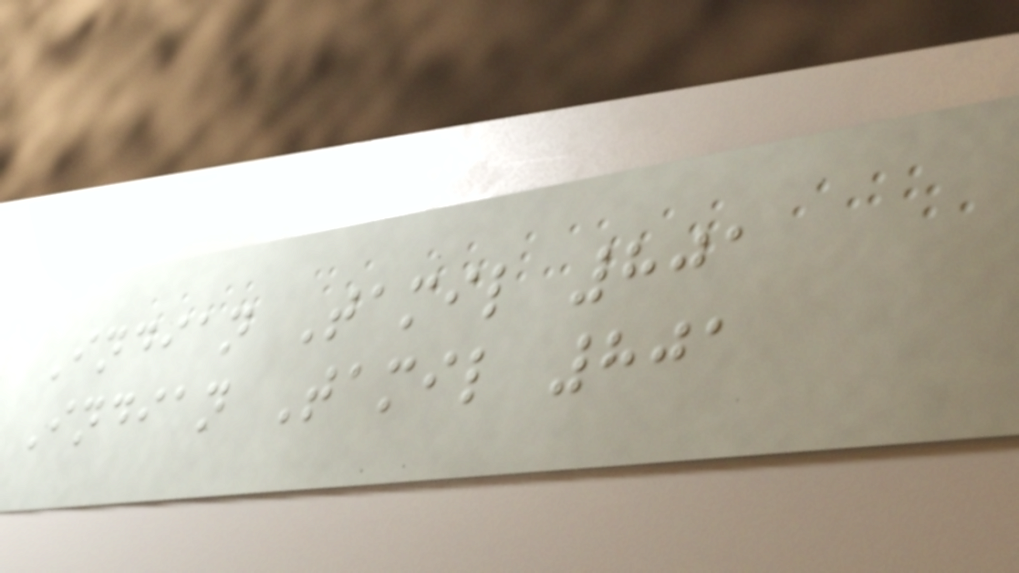Indian Tamil 801
Indian Tamil 801
